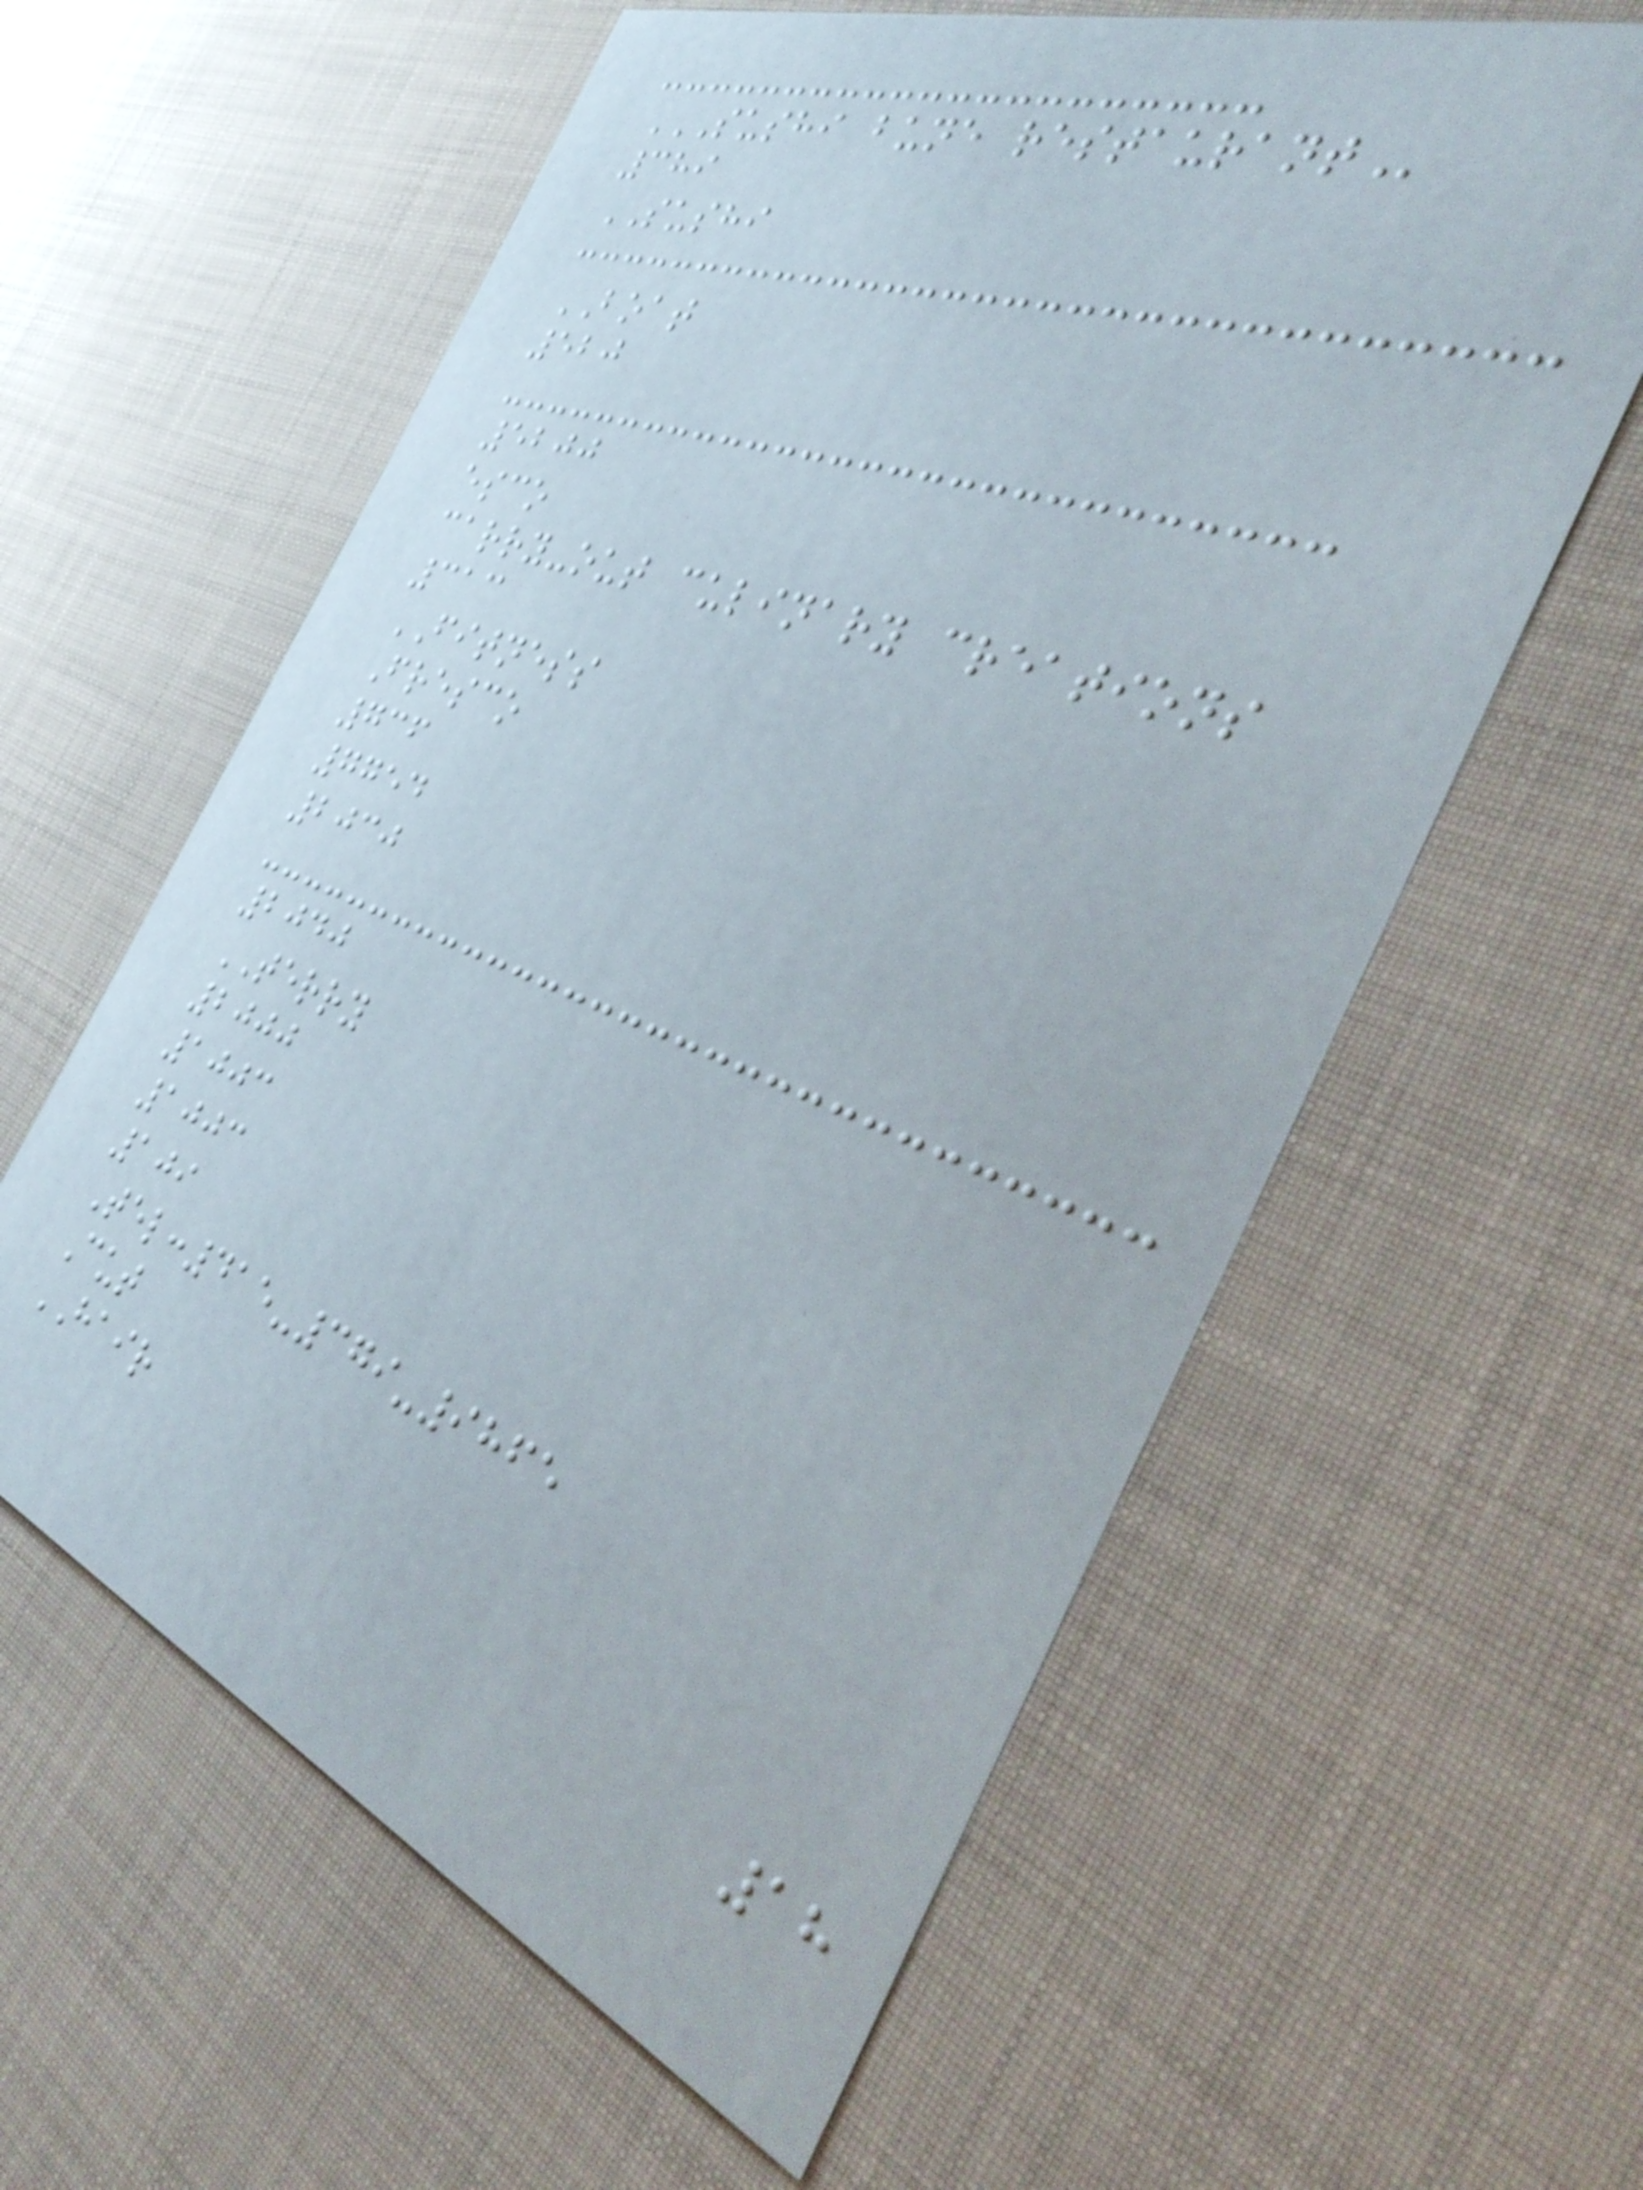SUSHI BUNE RESTAURANT
389
SUSHI
BOAT
520
5200
esco
carry-out culinary creations
313
FITNESS
Fresco
736
7754
2030
2040
TERRY
2000
1003
1003
109
Tel:415-379-9865
Cut
HAIR
18
